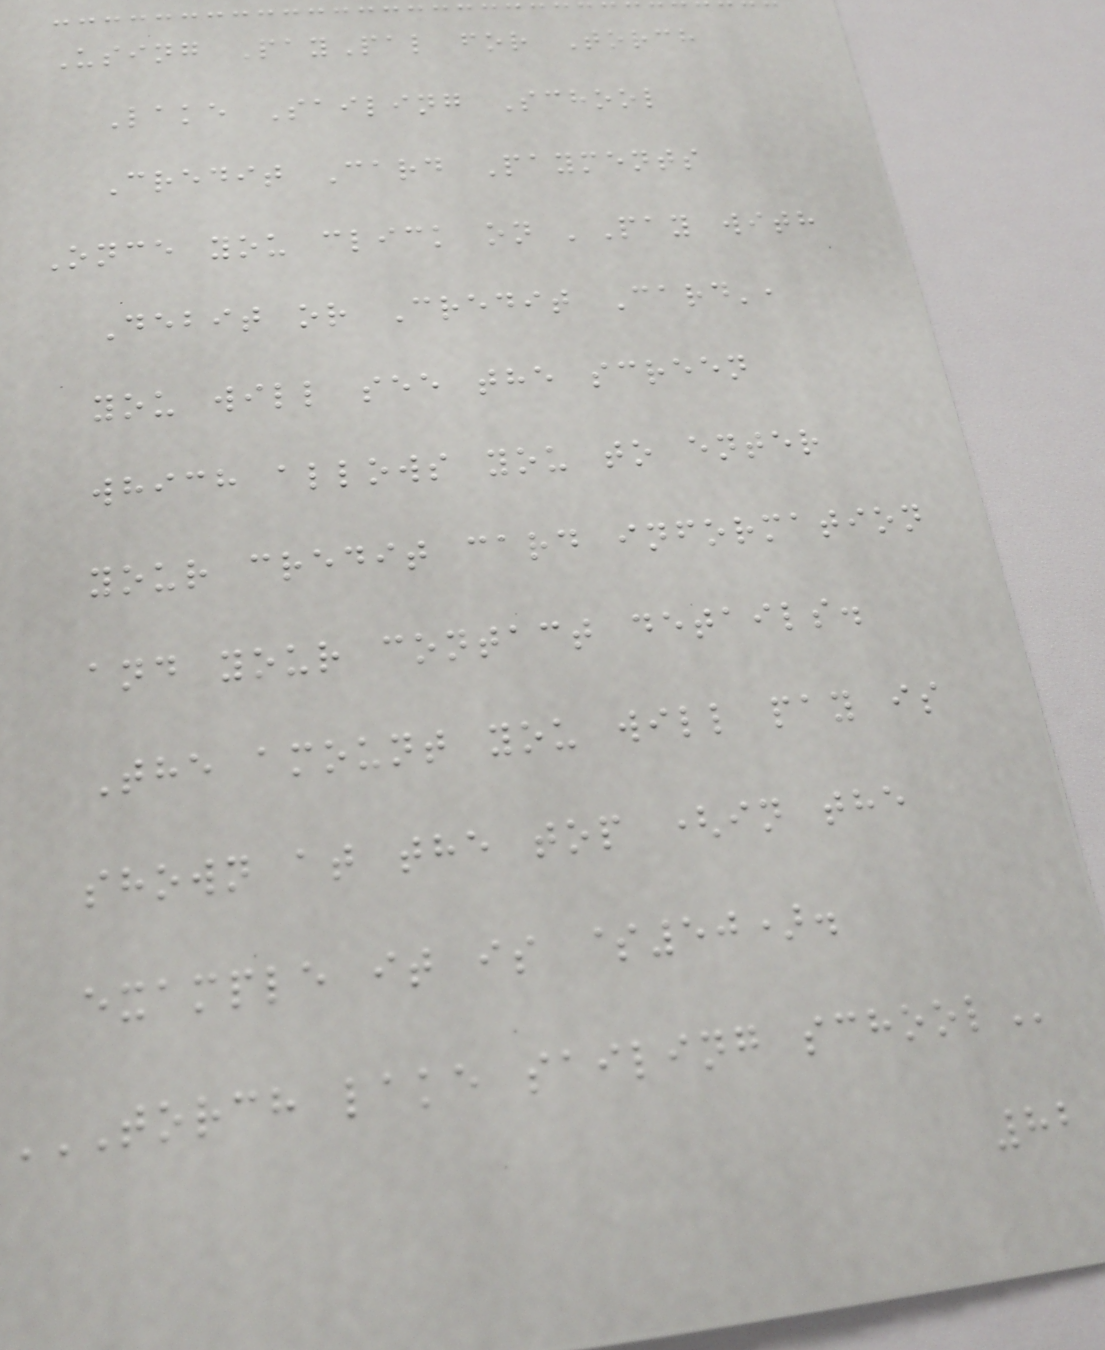Using PayPal for Torch
Lake Sailing School
Credit Card Payments
Once you click on 'Pay with
Debit or Credit Card',
you will see the screen
which allows you to enter
your credit card information
and your contact details.
The amount you will pay is
shown at the top (in the
example it is $50).
TORCH LAKE SAILING SCHOOL
82
